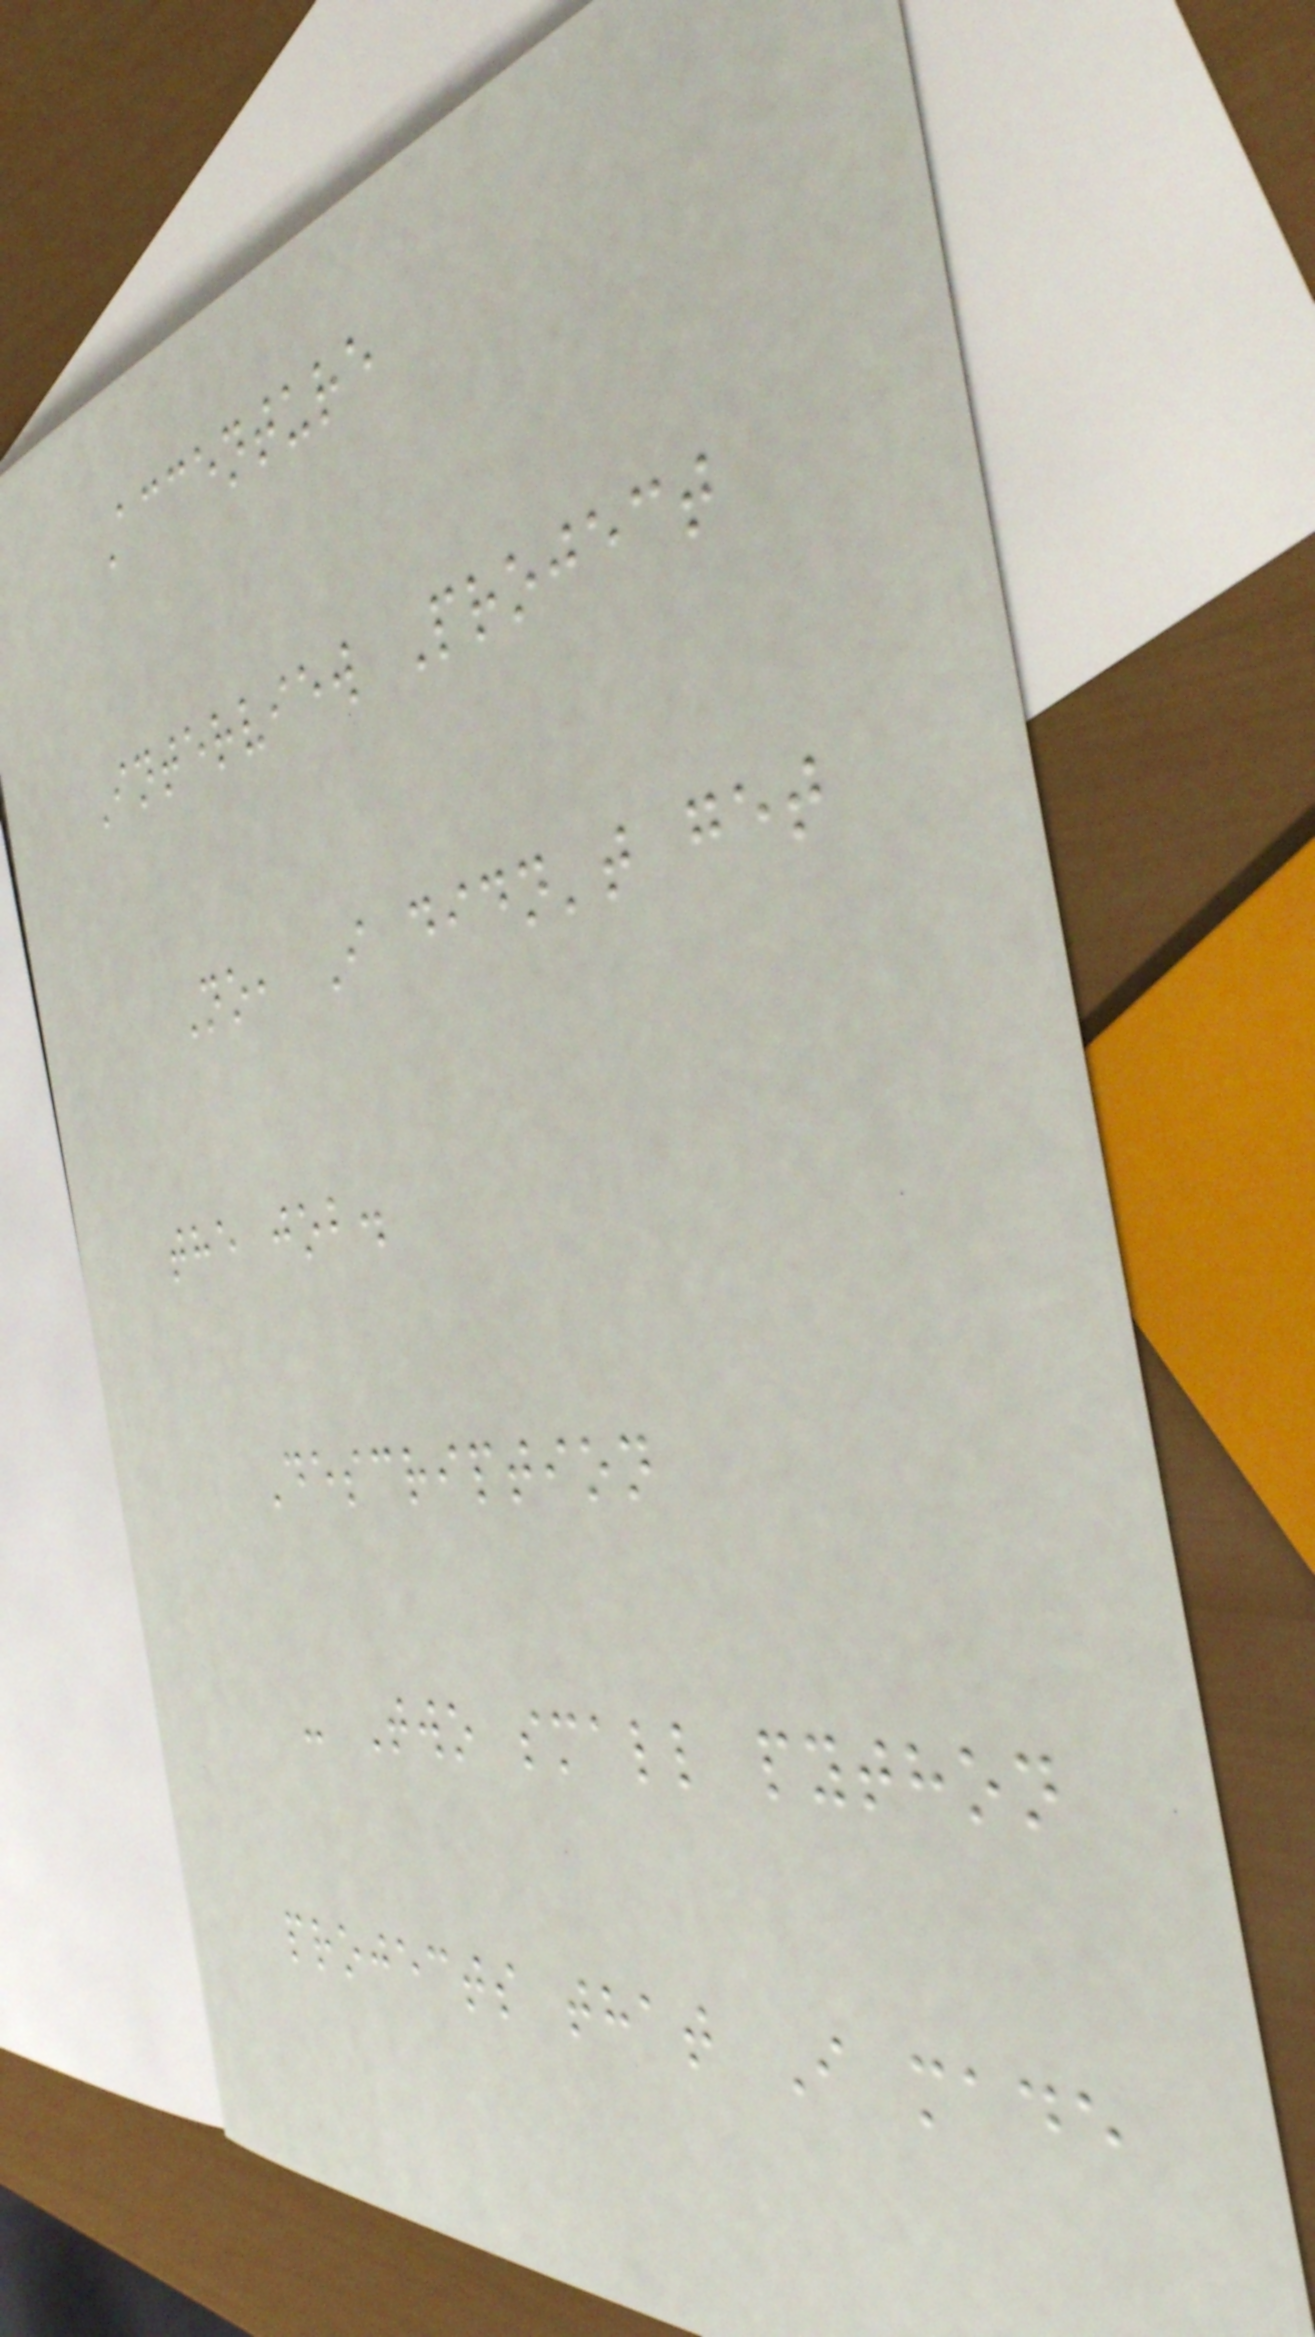Accenture
Interview Project
No, I didn't get
the job.
Description
- Two small python
projects that I made
